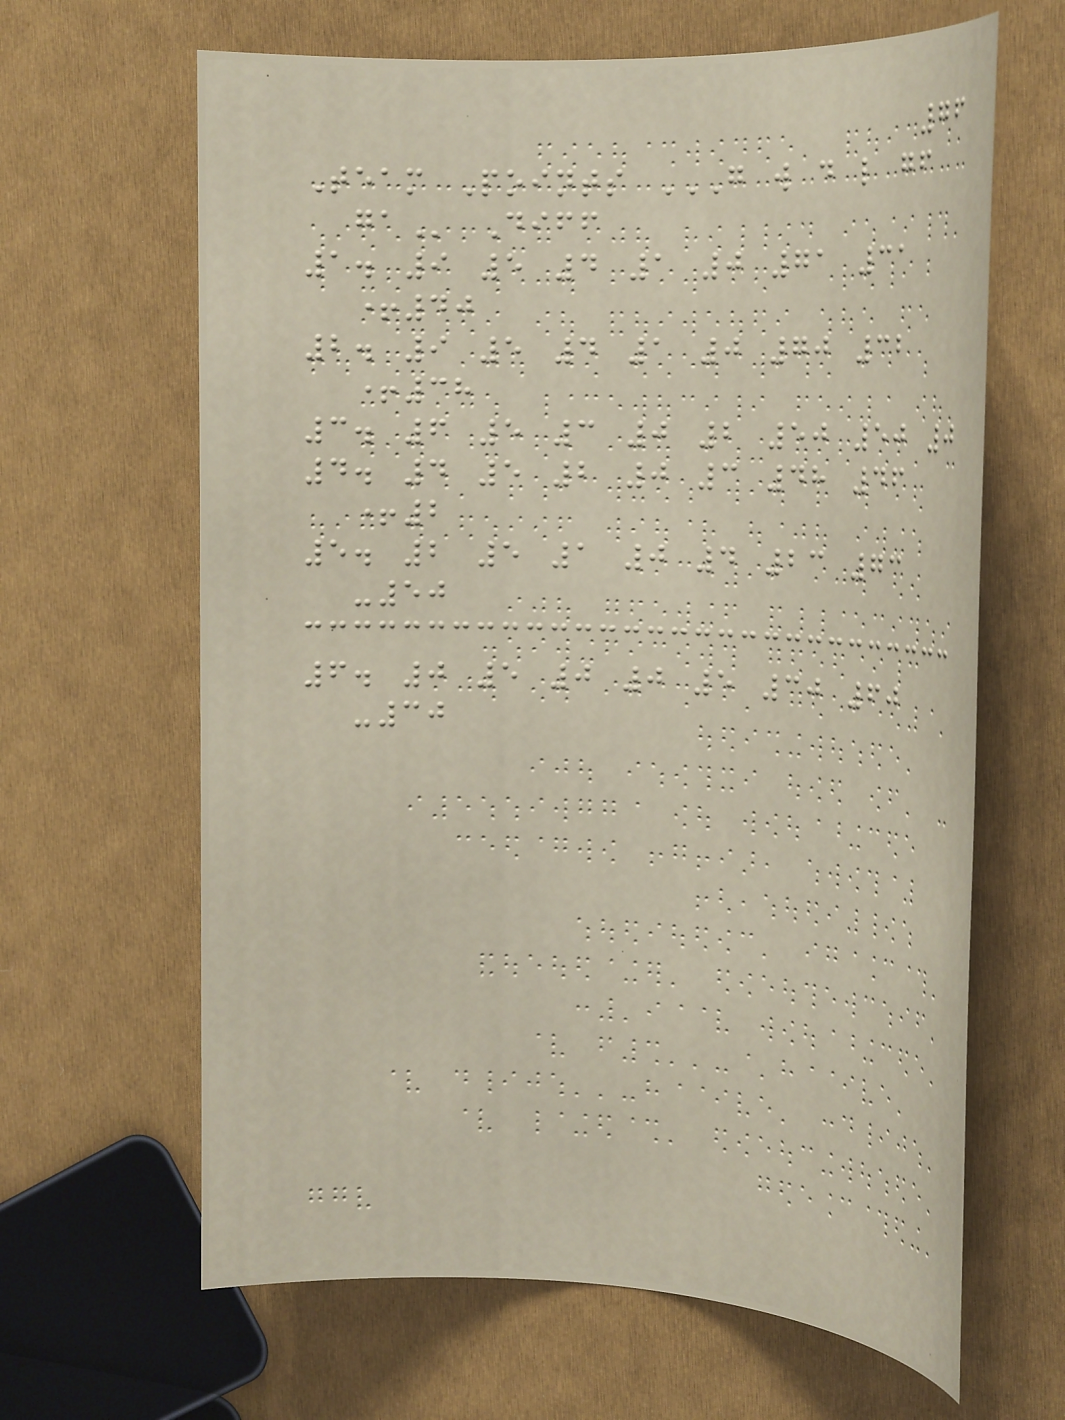76
Team Points G W D L GF
GA Diff
1. 9 5 4 1 0 71 31
+40
2. 9 5 4 1 0 70 32
+38
3. 6 5 3 0 2 50 50 0
4. 4 5 2 0 3 48 46
+2
5. 2 5 1 0 4 23 73
-50
6. 0 5 0 0 5 30 60
-30
